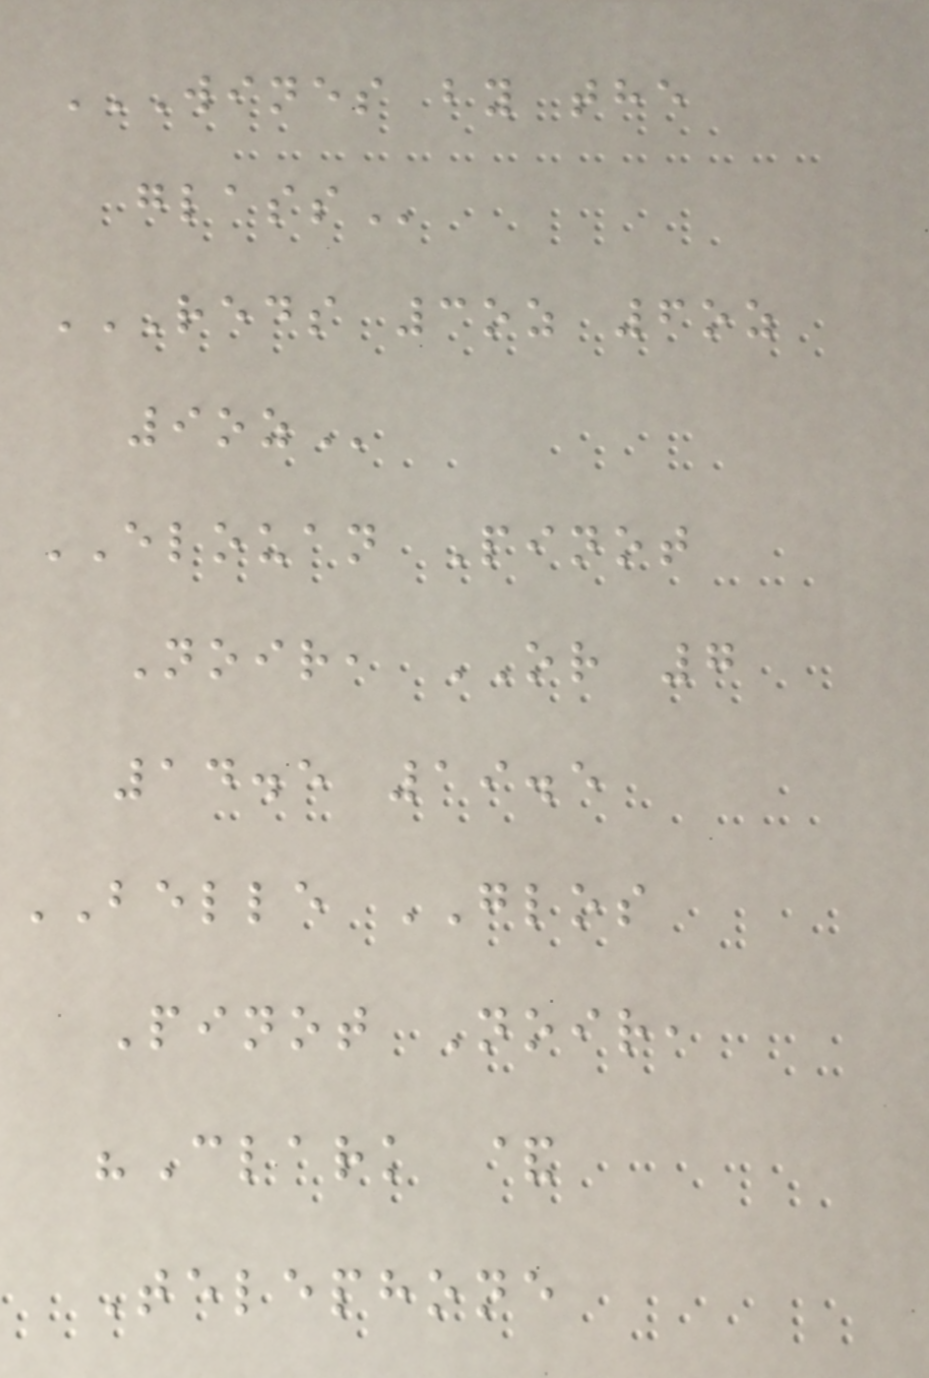WINES BY THE
GLASS
REDS 3OZ 6OZ
9OZ
ELOUAN Pinot
Noir, OR 7
14.5 19.5
BELLE GLOS
Pinot Noir,
"Clark &
Telephone
